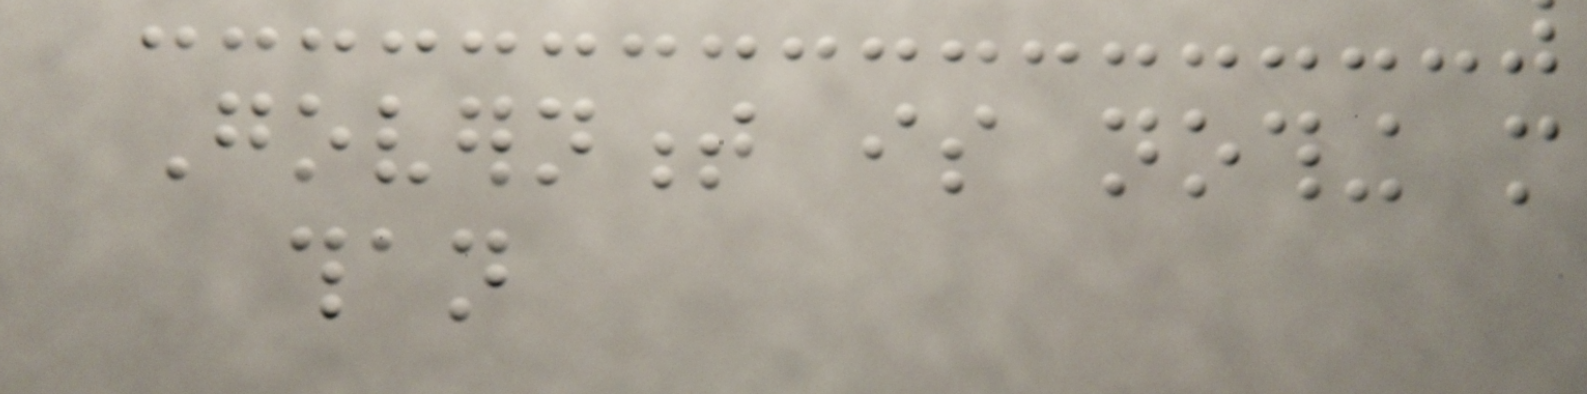Government is nothing more
than
